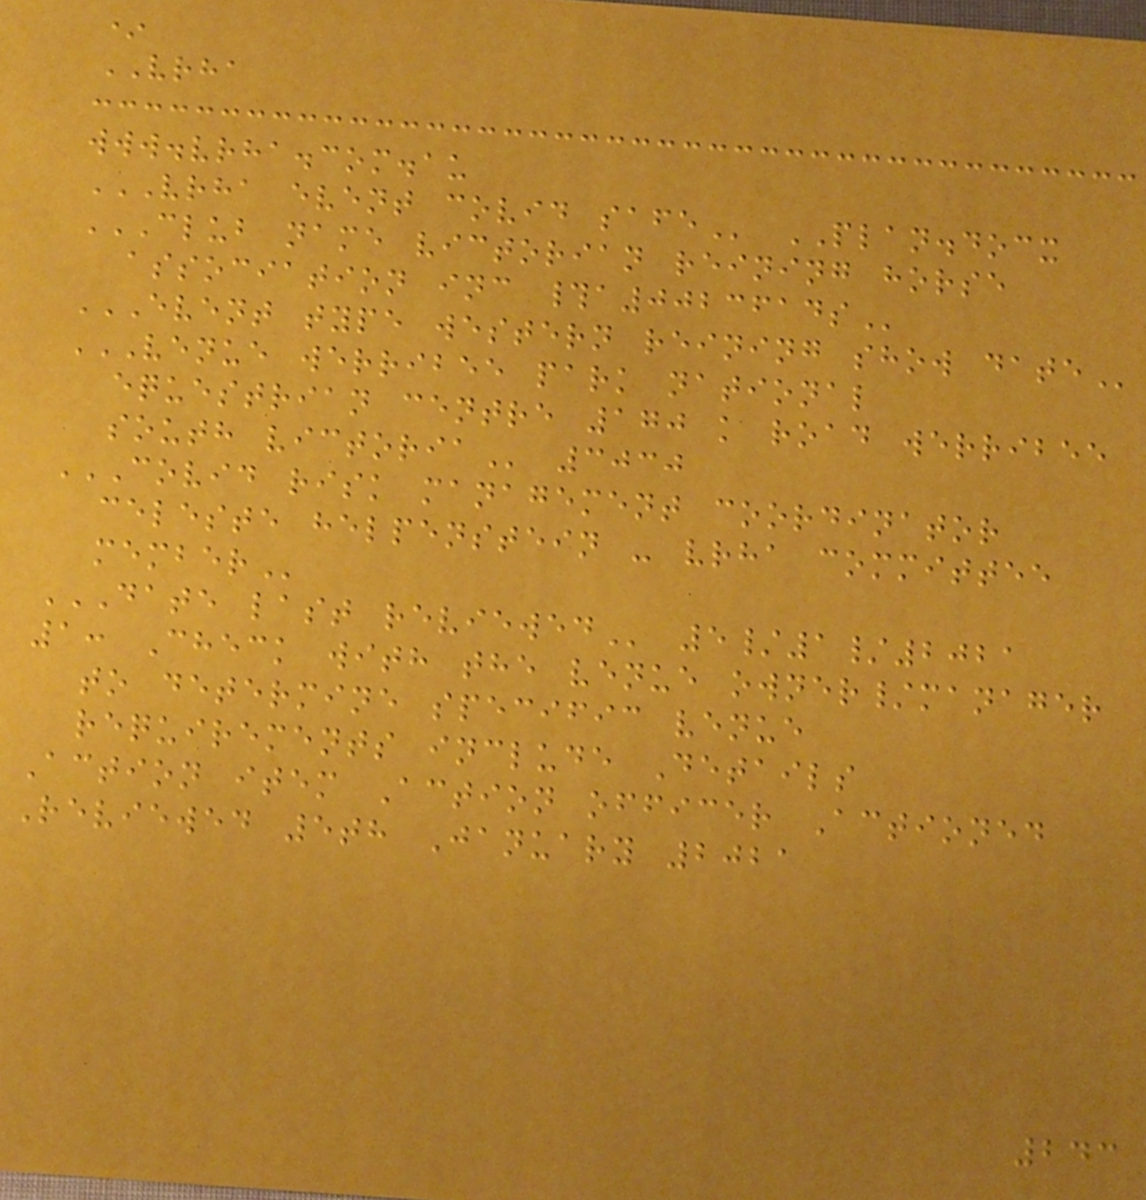*
VRHA
www.vrha.com.au
VRHA EVENT COVID SAFE PLAN.docx
CLUB NAME VICTORIAN REINING HORSE
ASSOCIATION INC #A0023614S
EVENT TYPE WESTERN REINING SHOW DATE
VENUE WERRIBEE PARK NATIONAL
EQUESTRIAN CENTRE 170 K ROAD WERRIBEE
SOUTH VICTORIA 3030
COVID RISK MANAGEMENT COORDINATOR
CELESTE HELPENSTEIN - VRHA COMMITTEE
MEMBER
DATE LAST REVIEWED 5/1/2021
1: Check with the venue owner/manager
to determine specific venue
requirements include Details
Action item Action officer Actioned
Reviewed 5th January 2021
243
